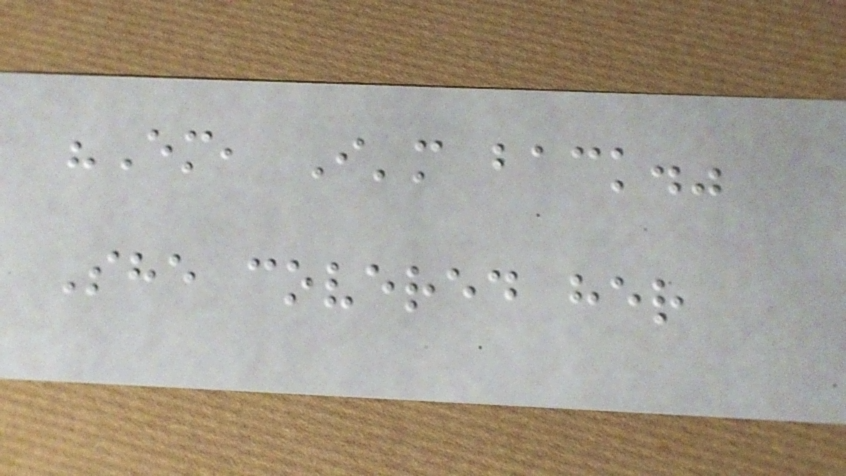"Em, I'm back."
She covered her
